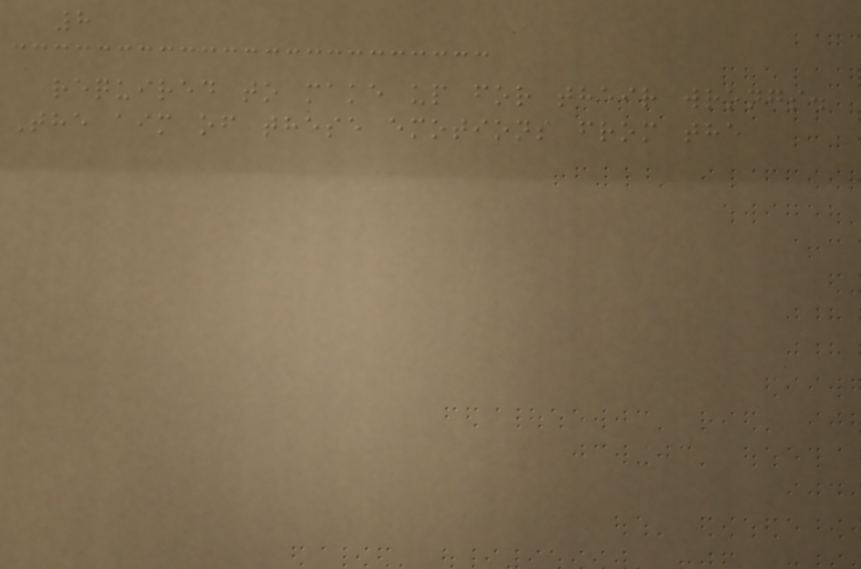8
required to make up for their wrongs.
The aim of these emotions from the
